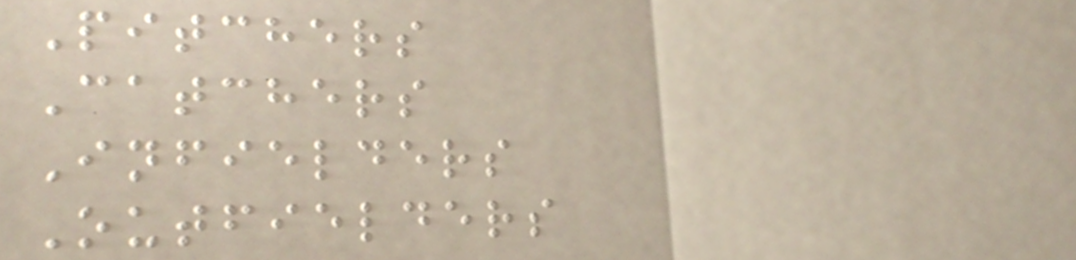Pitchers
Catchers
Infielders
Outfielders
